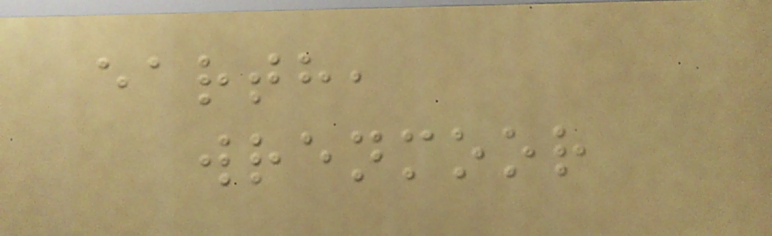earth,
wrenmoor
